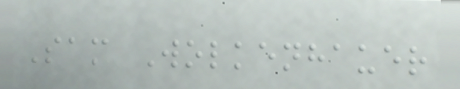Sam Wolkenhauer
